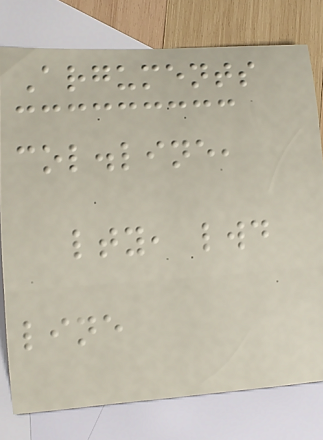Arguments
col.line,
lty, lwd
line
